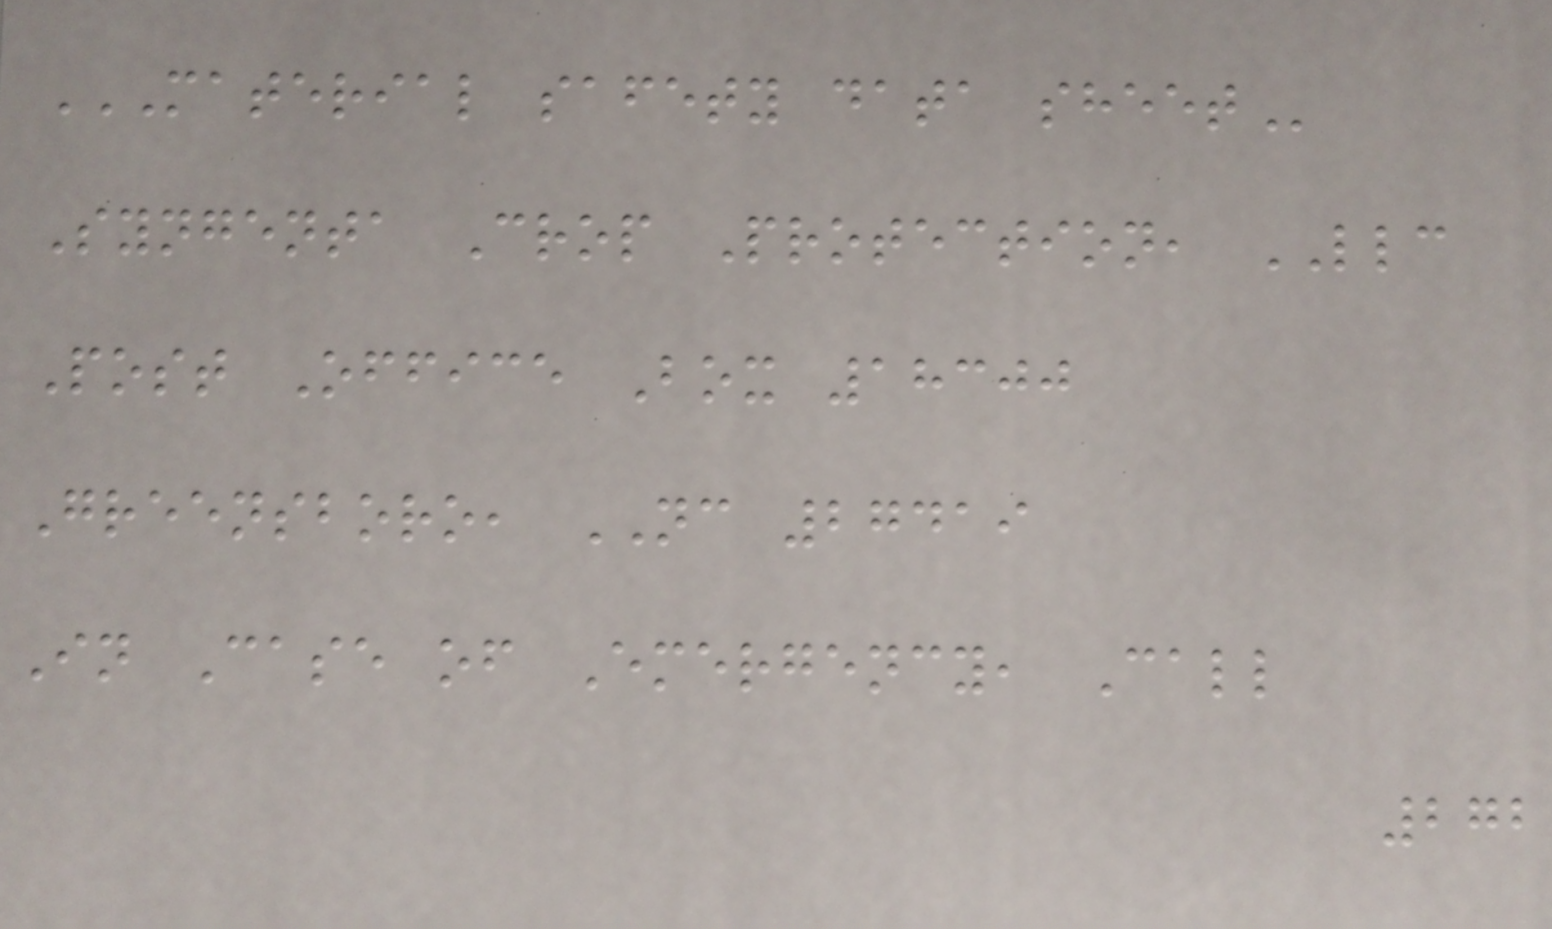MATERIAL SAFETY DATA SHEET
Syngenta Crop Protection, LLC
Post Office Box 18300
Greensboro, NC 27419
In Case of Emergency, Call
272
